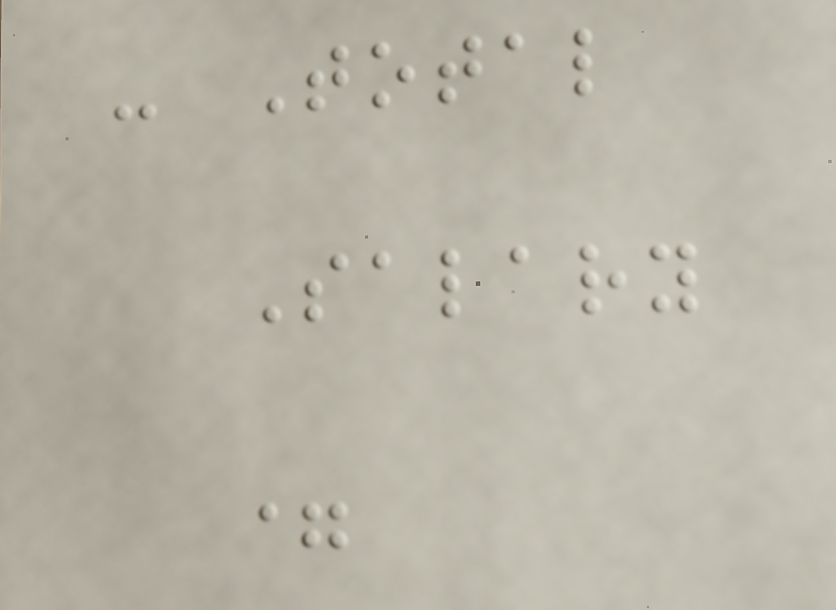- Total
Salary
=
